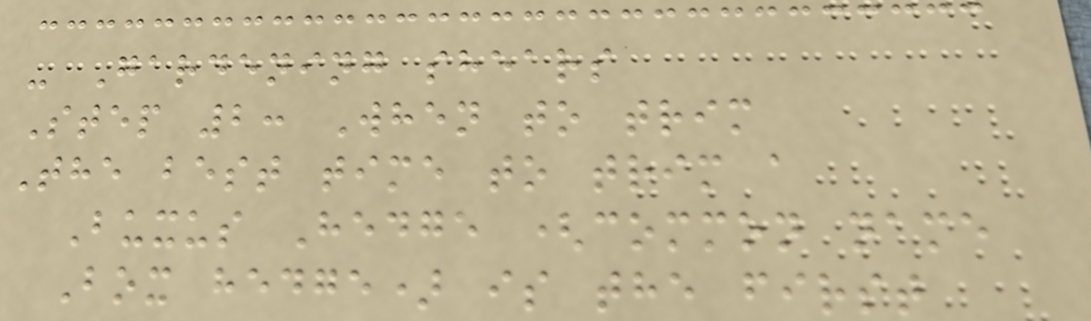- Gardening shears
Step 2: When to trim
The best time to trim a
Buxus Hedge (common name
Box hedge) is the first
